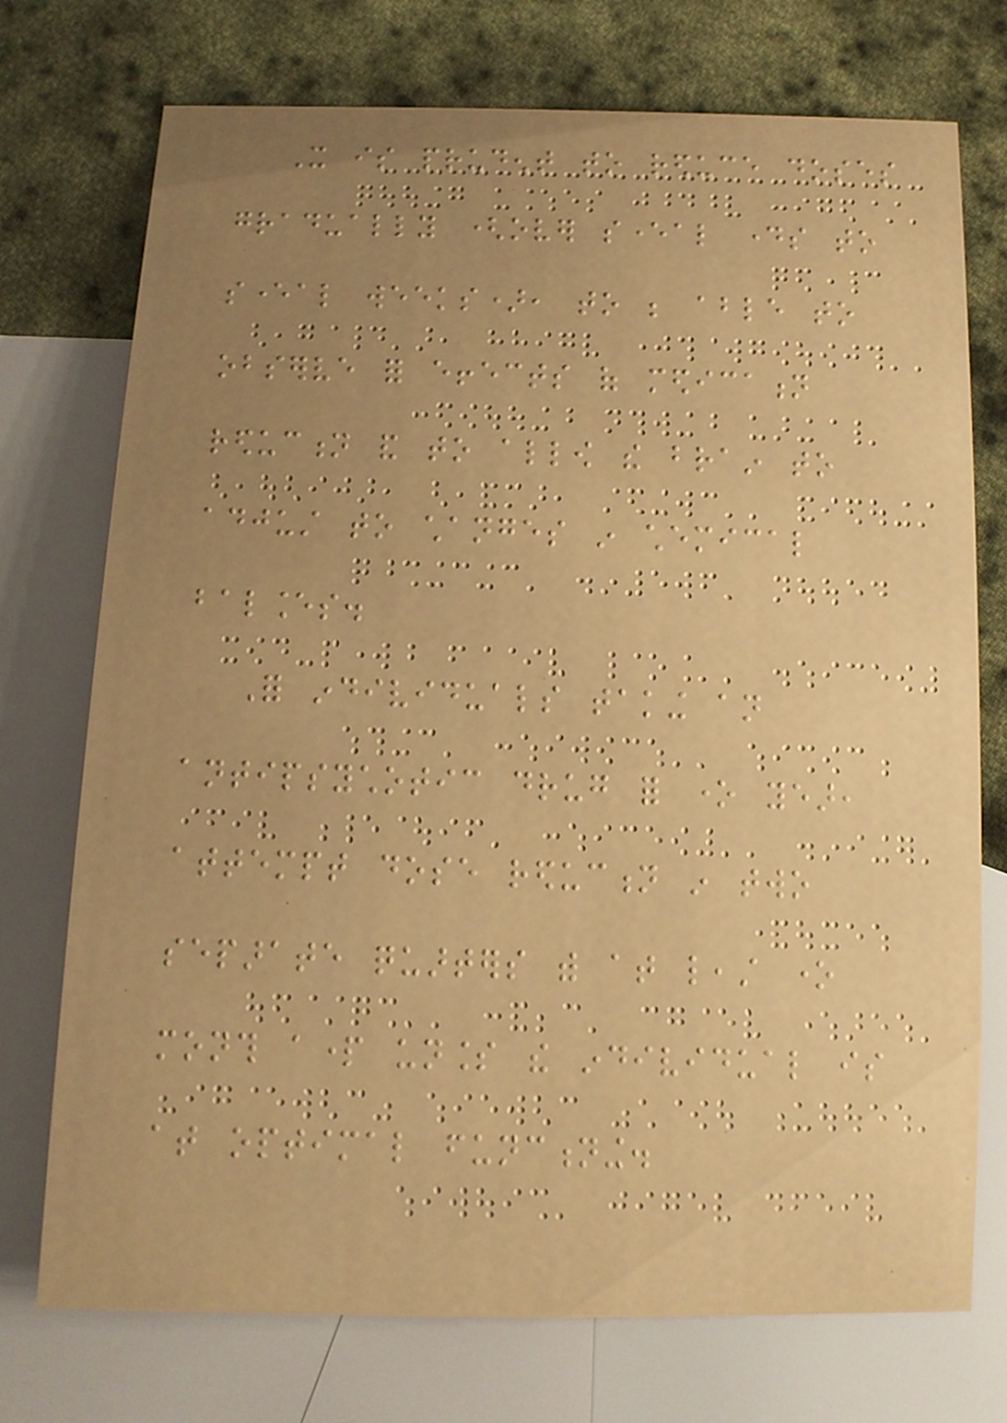It is prudent to reduce doses
gradually (over several days to
several weeks), to be able to
observe for effects of medication
reduction and to allow the brain to
adjust to changes in chemical
balances.
For individuals taking an
antipsychotic drug for one year,
attempt dose reduction in two
separate quarters with at least one
month apart unless the individual is
at optimal functioning.
